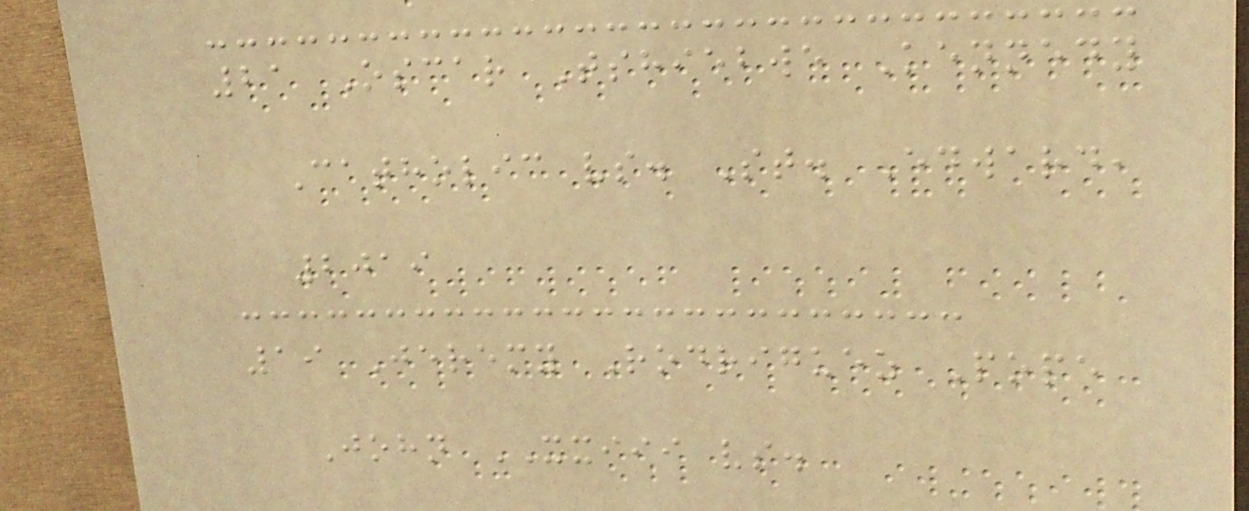21 Oscar Tshiebwe Kennedy
Catholic vs. St. Edward,
2019
19 Jeremy Rodriguez Pope
John XXIII vs.
